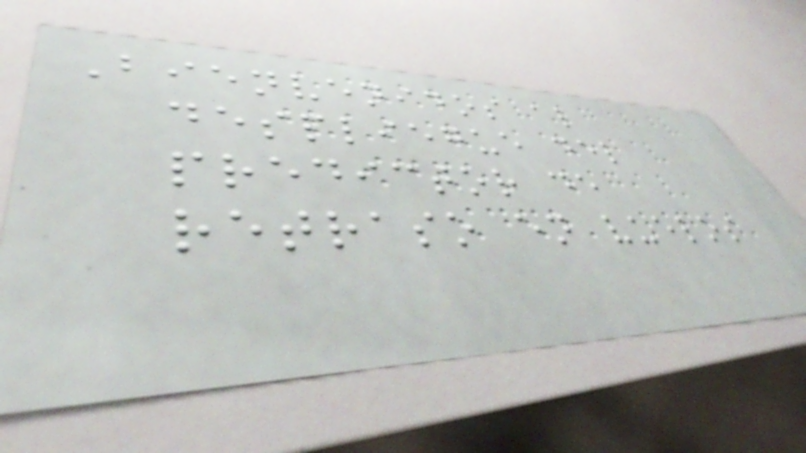Bienvenidos al
despliegue del
predictor de
retraso en vuelos
